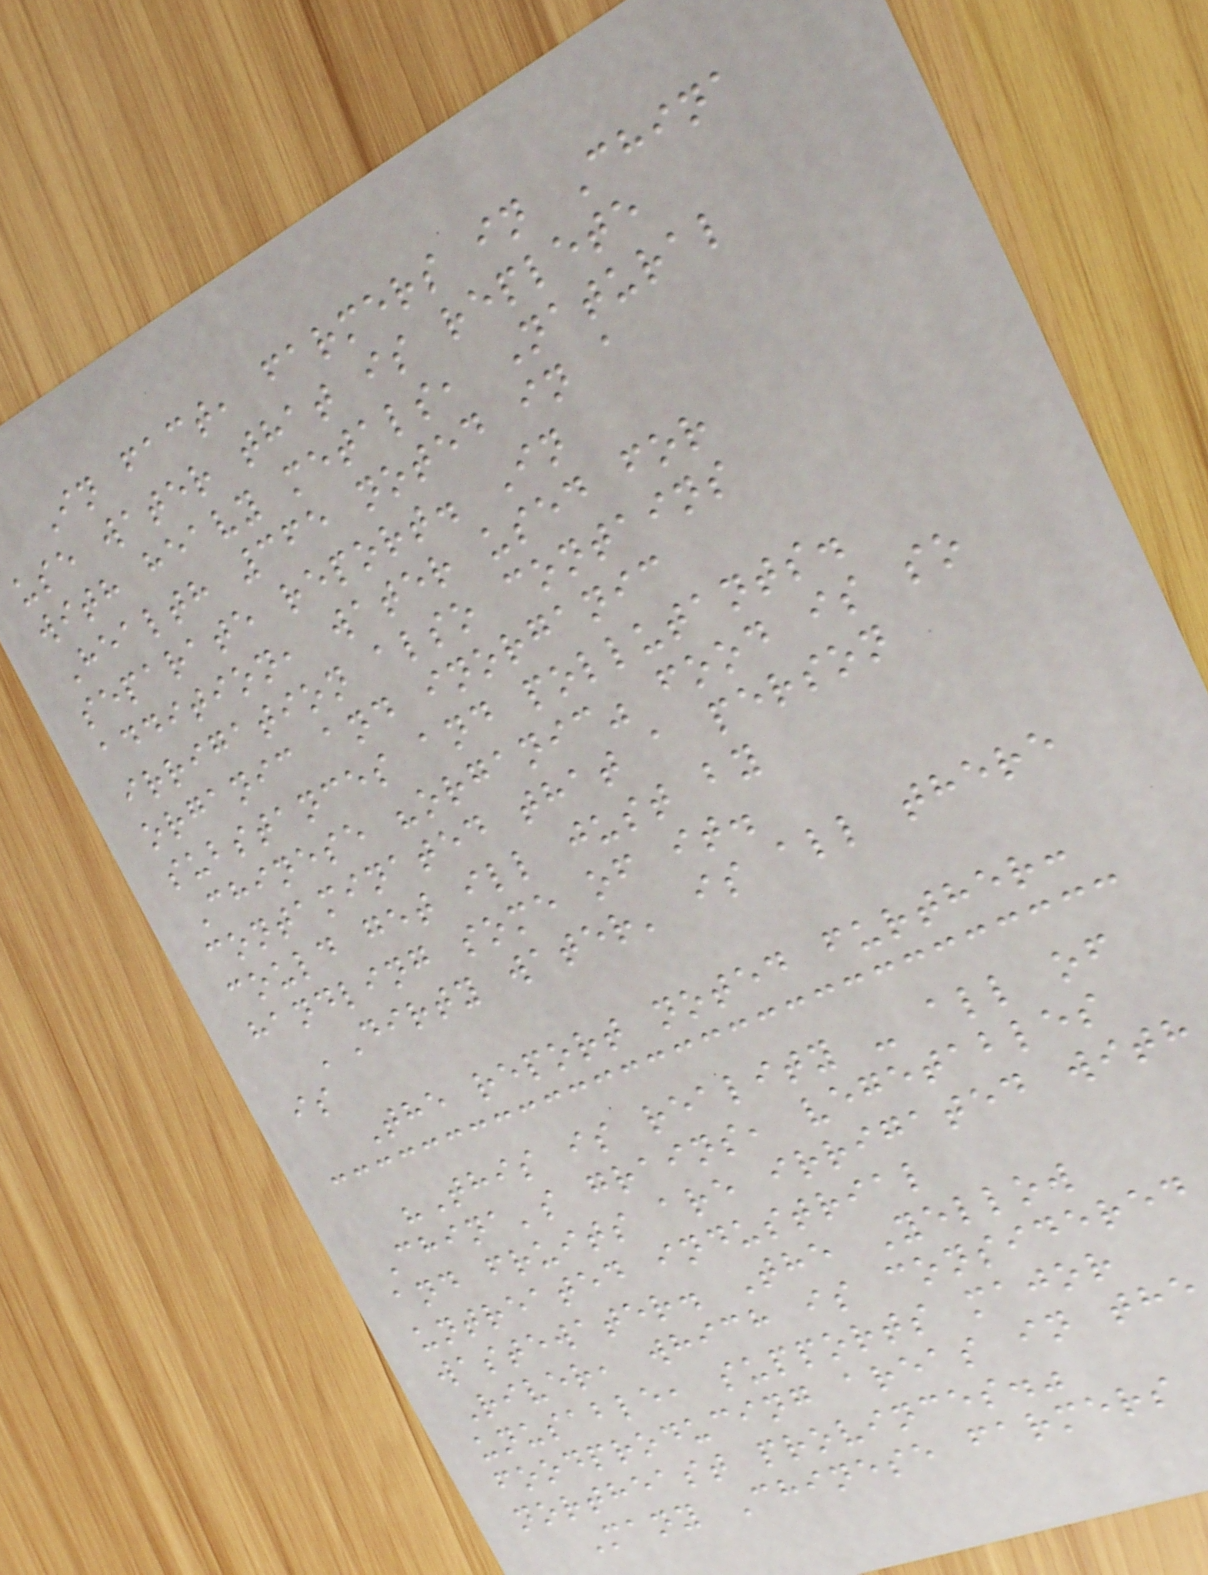In fact, farmers in China
use water that is replete
with heavy metals, Natural
Health 365 noted in a
separate report. In
addition, water used for
irrigation also contains
organic and inorganic
substances and pollutants.
Chinese "organic" food is so
contaminated that a person
could get ill just by
handling some of it.
'Dirty water' is all there
is
The report noted further:
"This is reality - all of
China's grains, vegetables
and fruits are irrigated with
untreated industrial
wastewater. The Yellow
River, which is considered
unusable, supports major
foodproducing areas in the
northeast provinces."
Many Chinese farmers
